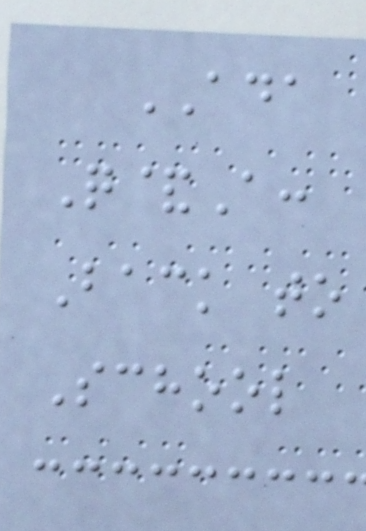ADA
Q&A:
Back to
School
